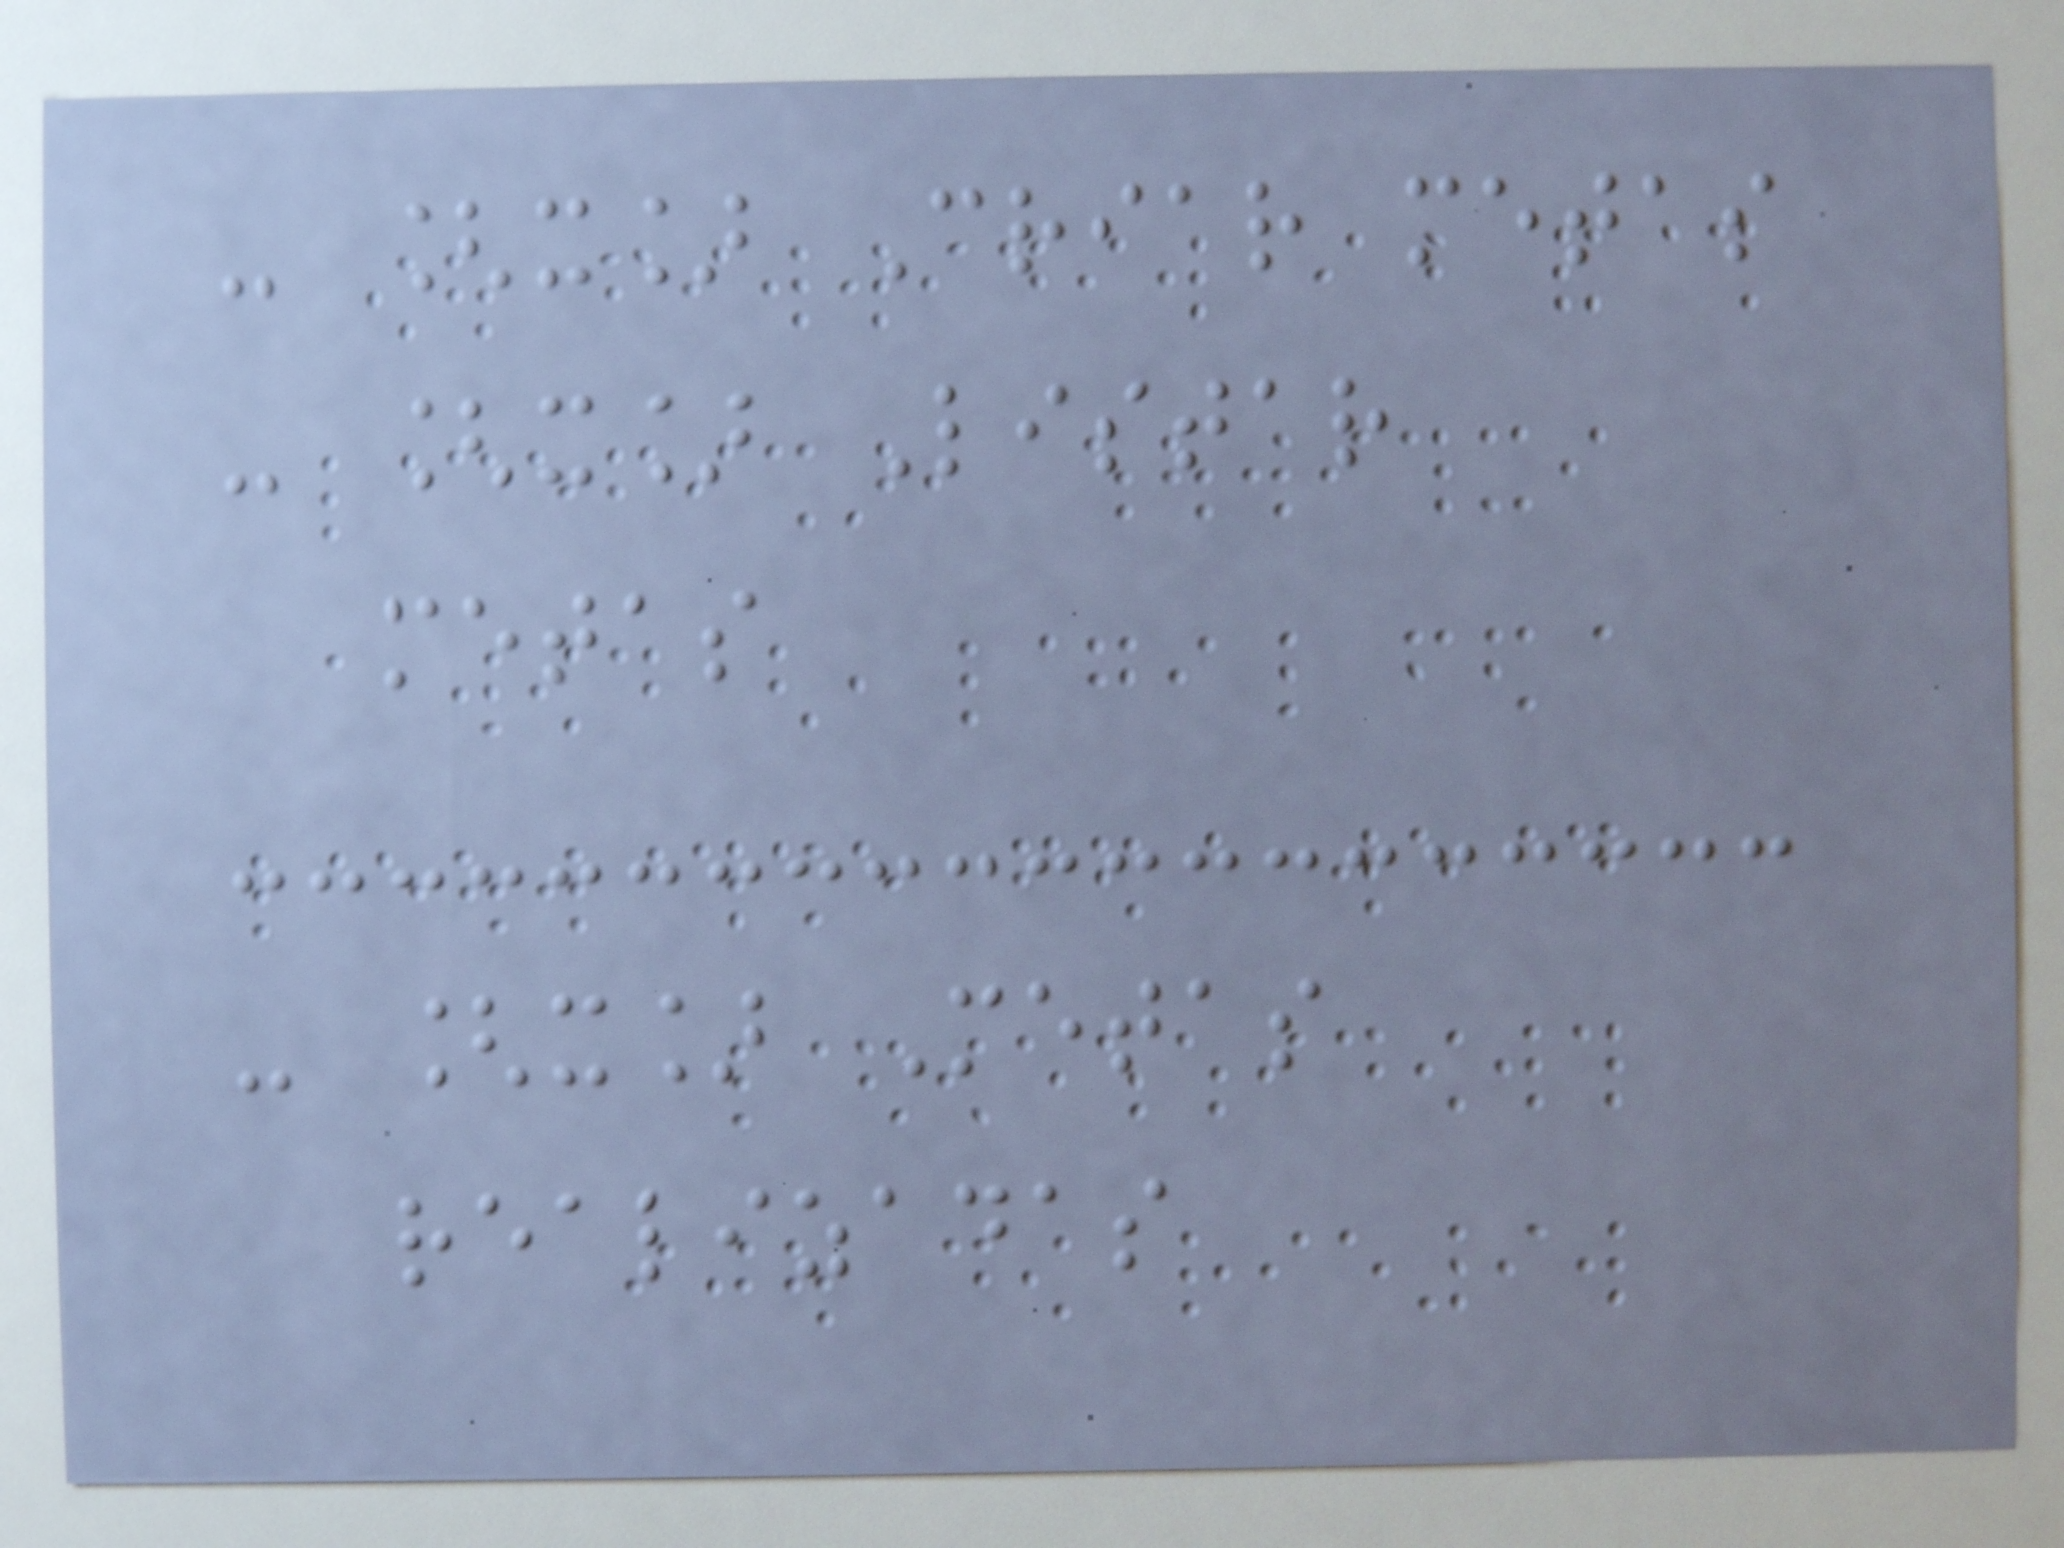- [x] Criar metas
- [x] Listar
metas
- [x] Metas
realizadas
